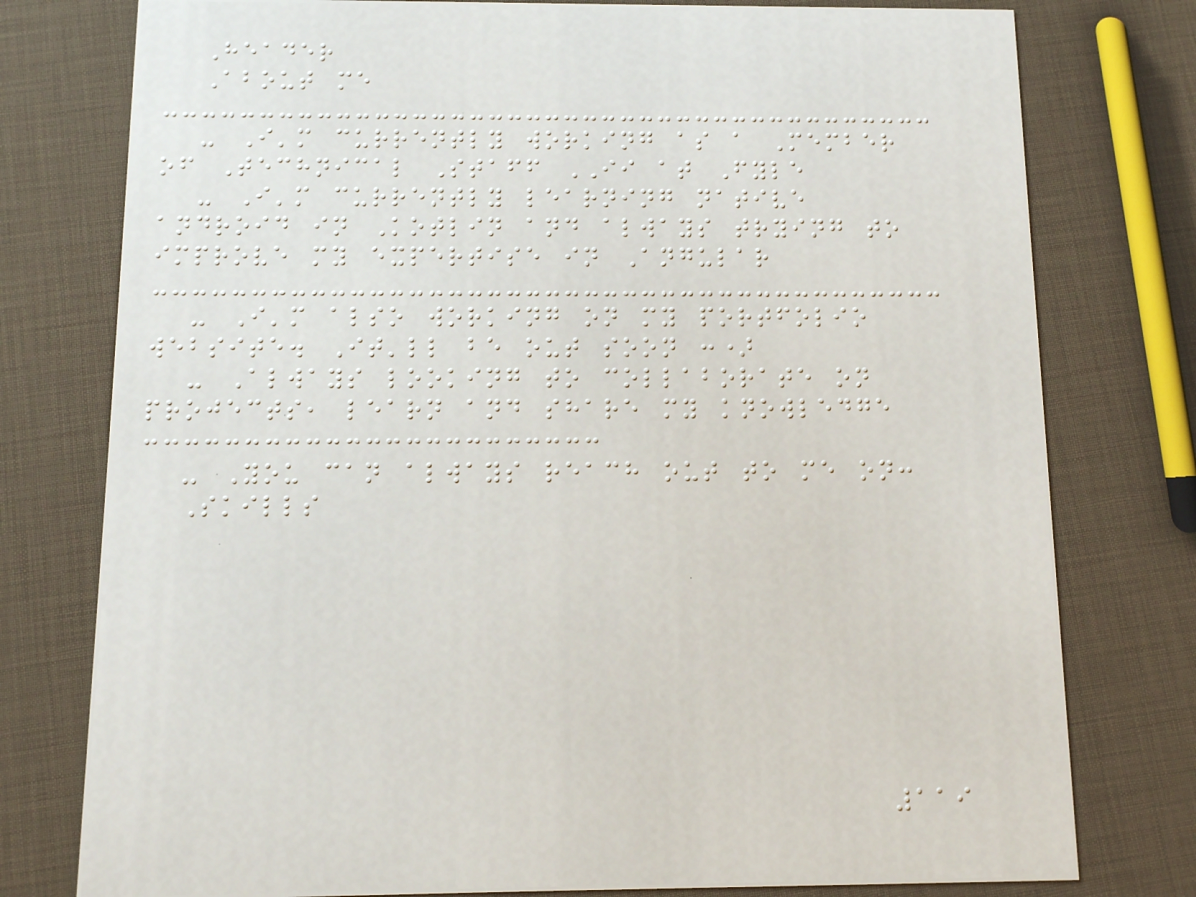Header
About me
- I'm currently working as a Member
of Technical Staff II at Fyle
- I'm currently learning native
android in Kotlin and always trying to
improve my expertise in Angular
- I'm also working on my portfolio
website. It'll be out soon :)
- Always looking to collaborate on
projects, learn and share my knowledge
- You can always reach out to me on:
Skills
119
